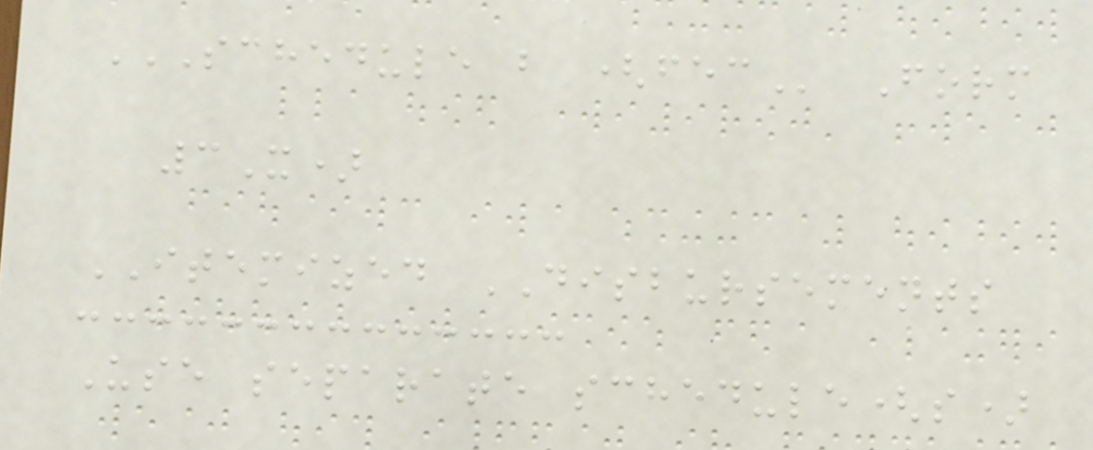SCHEDULE B (FEC Form
3X)
ITEMIZED DISBURSEMENTS
Use separate schedule(s)
